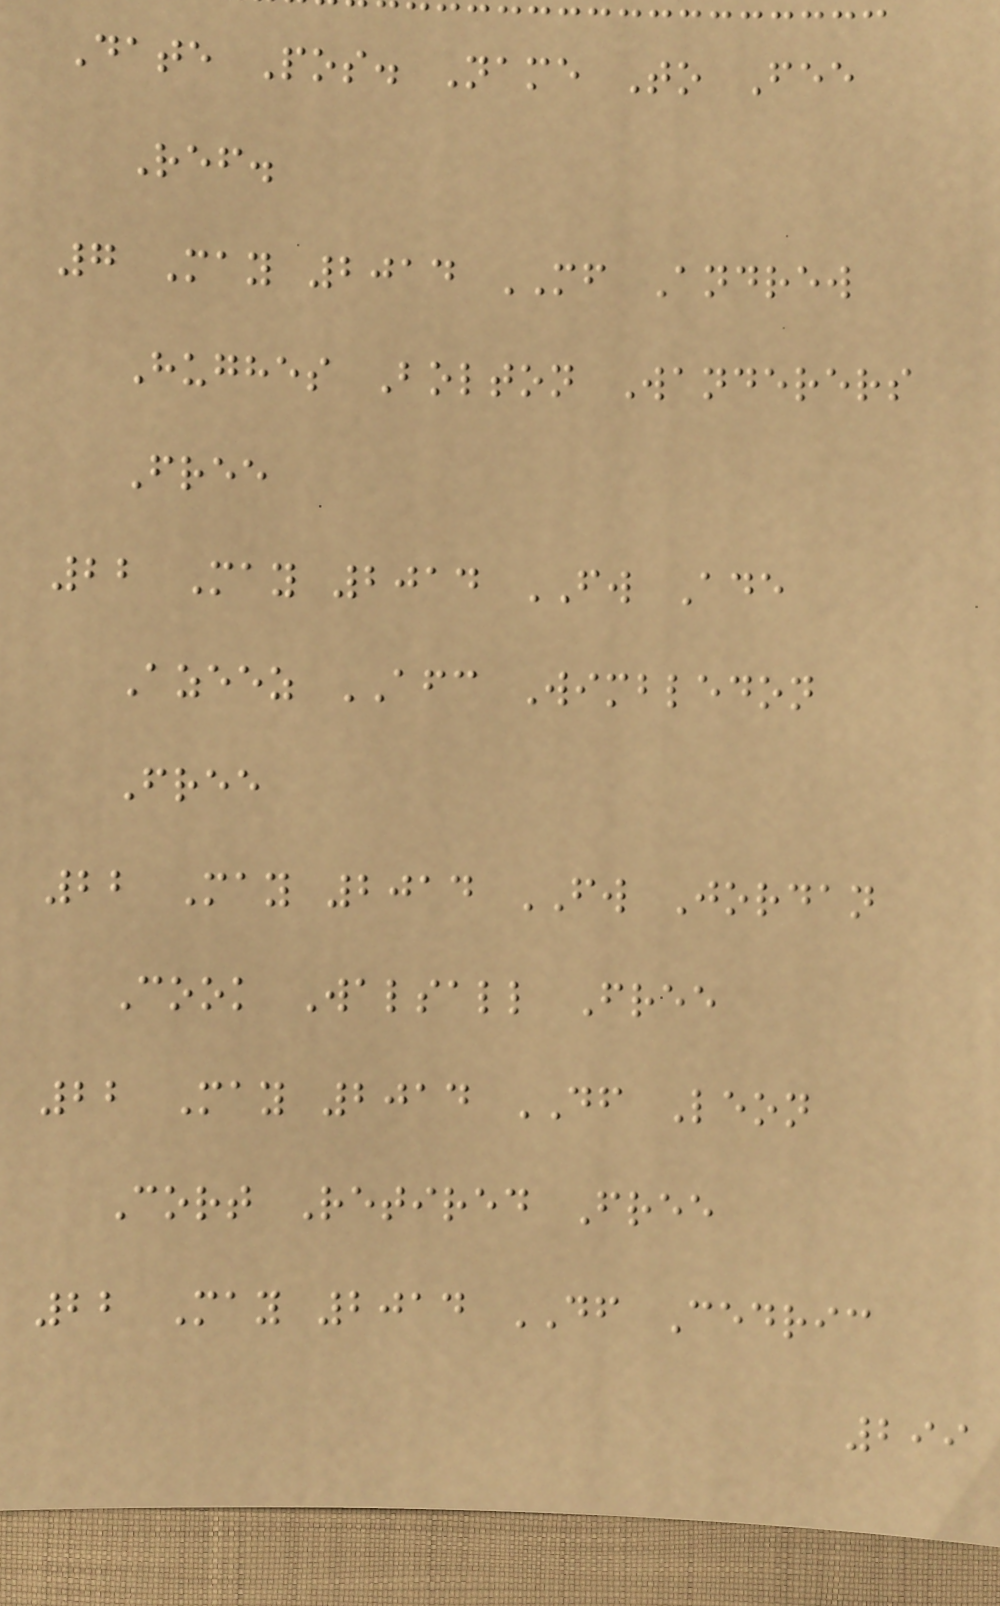Date Pos. Name To Fee
Ref.
7 May 2014 MF Andrew
Hughes Bolton Wanderers
Free
22 May 2014 FW Ade
Azeez AFC Wimbledon
Free
22 May 2014 FW Jordan
Cook Walsall Free
22 May 2014 DF Leon
Cort Retired Free
22 May 2014 DF Cedric
299
